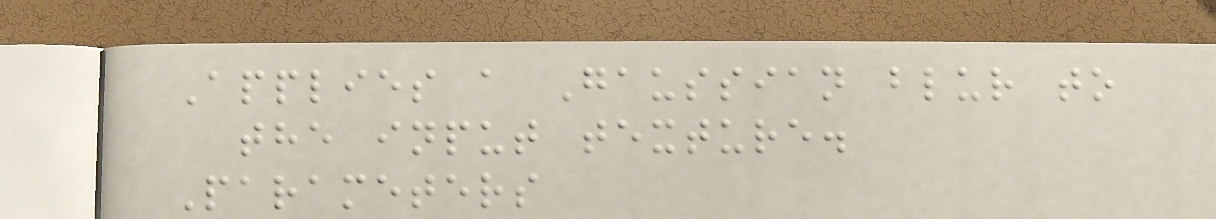Applies a Gaussian blur to
the input texture.
Parameters
